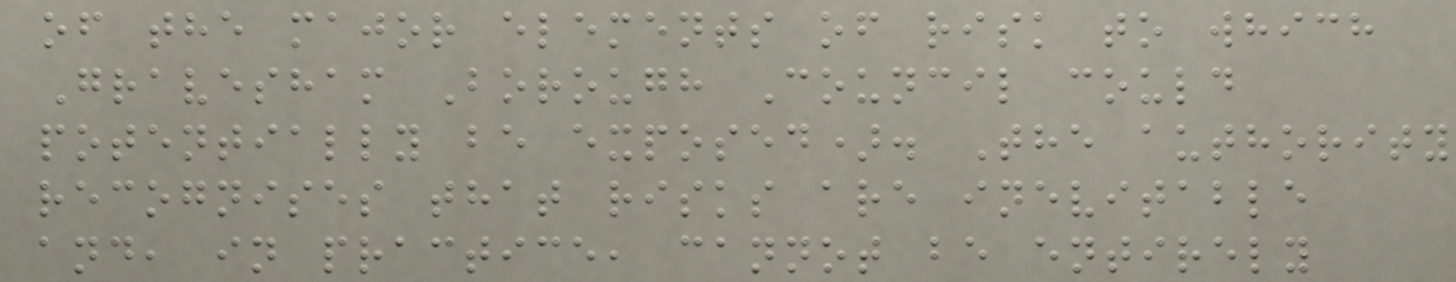of the major elements of risk to which
Gravesham Borough Council could
potentially be exposed). The authority
recognises that risks are inevitable
and, in practice, cannot be entirely
